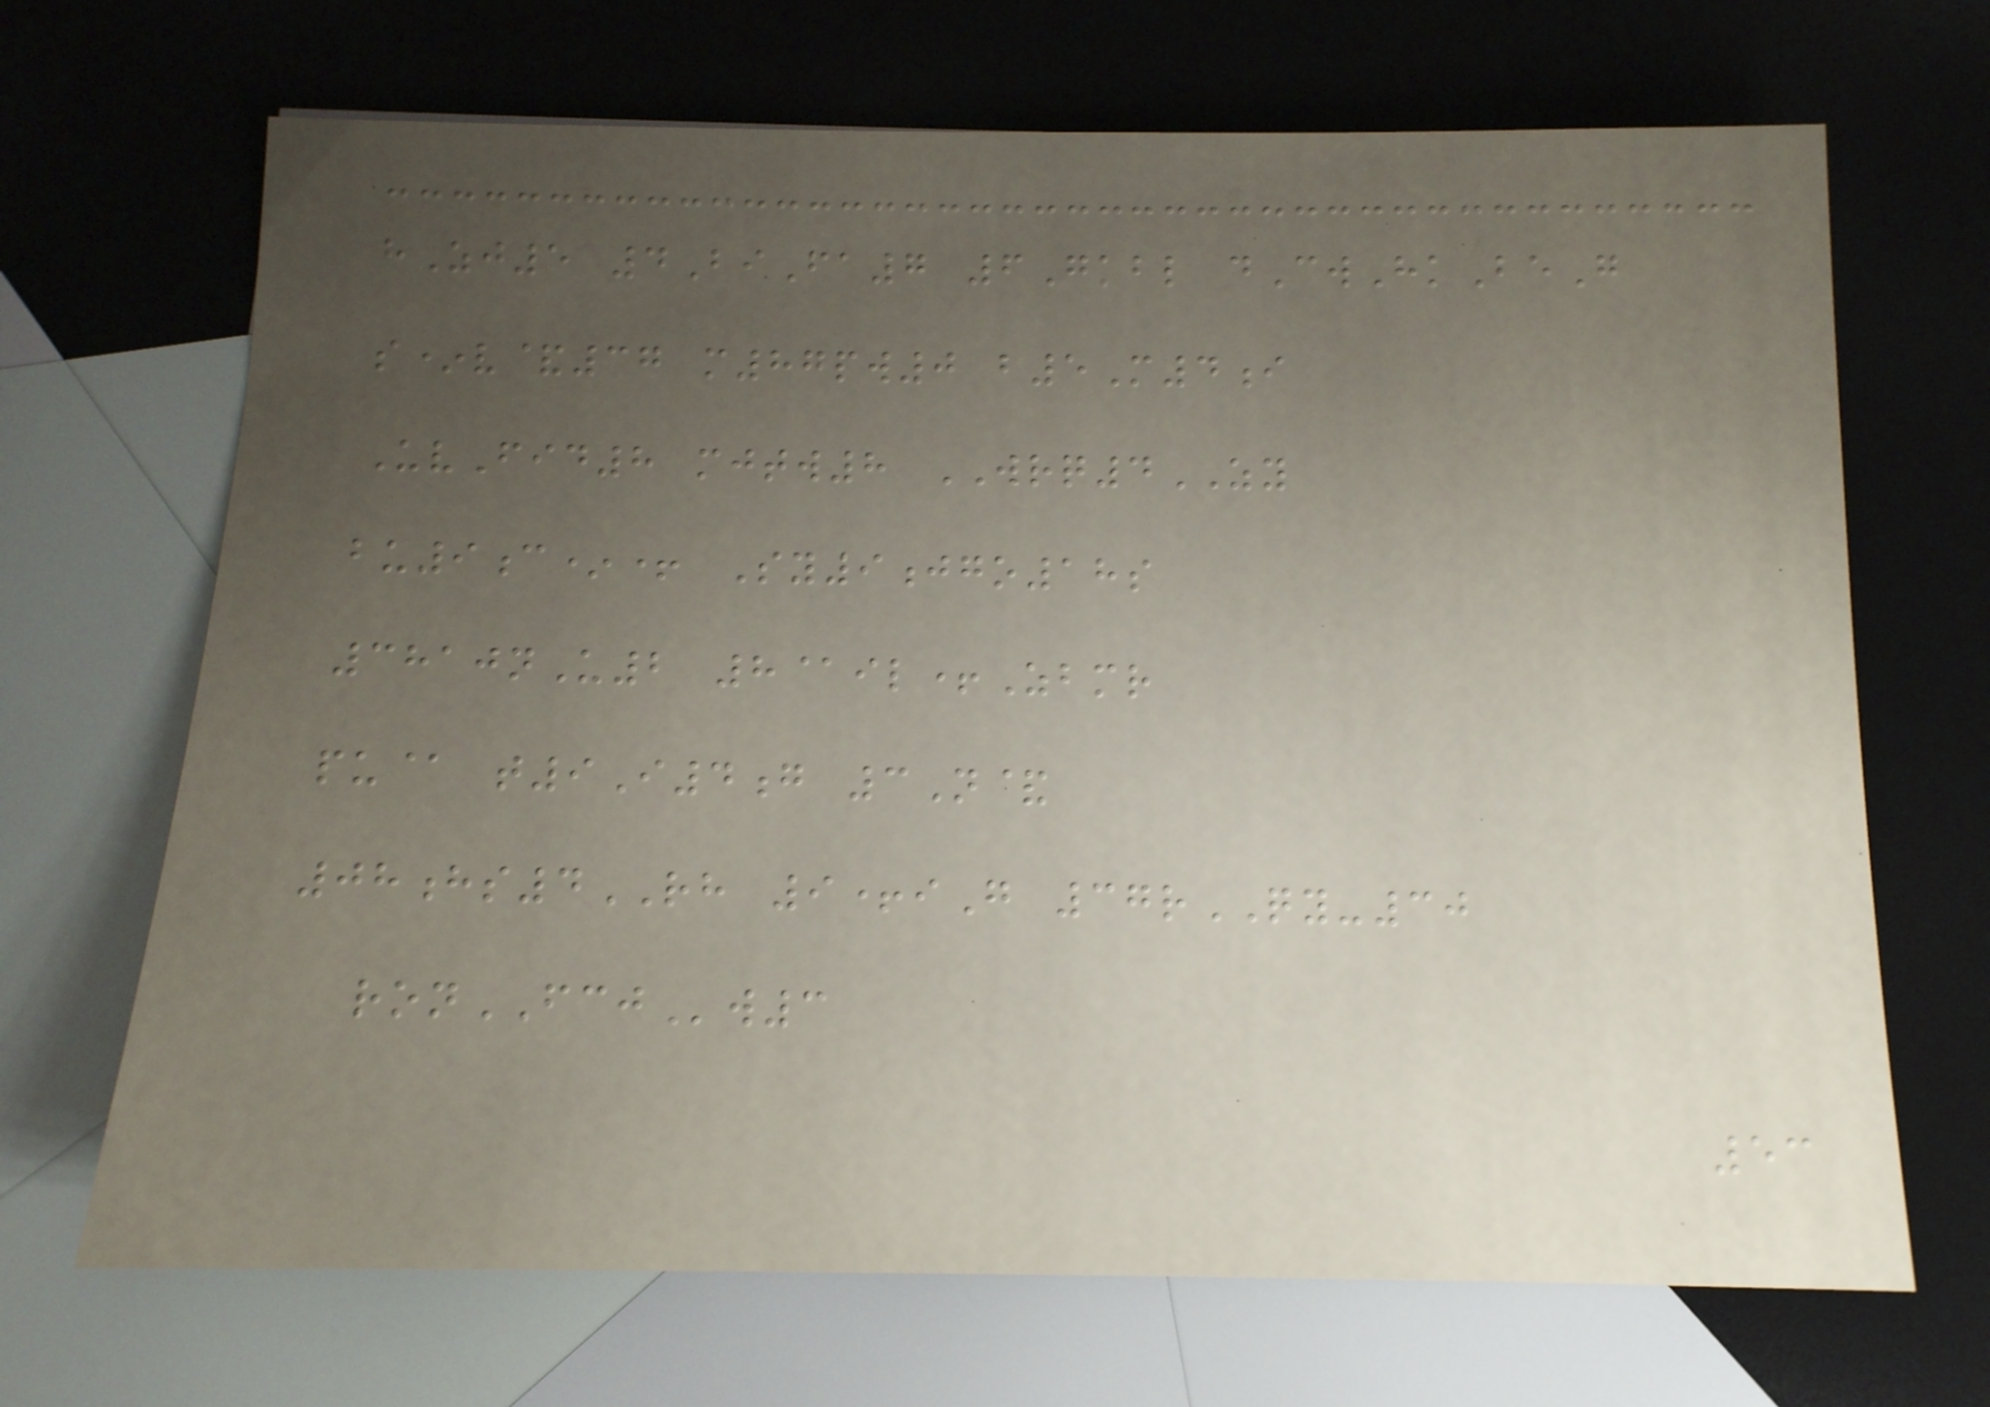hZj5 4BiFa7 6Gkbl dCwHkBeG
s*v&37 m87pw0 b5M4i
UvFid8 mjtw8 WRQ4ZY
bu9c*+ Sy9jgo18s
3810nU2 8@il+Zbmr
pu@ t9I4g 3N&
08hs4RH 9+iG 37rQY-30
ronFCJw3
53
